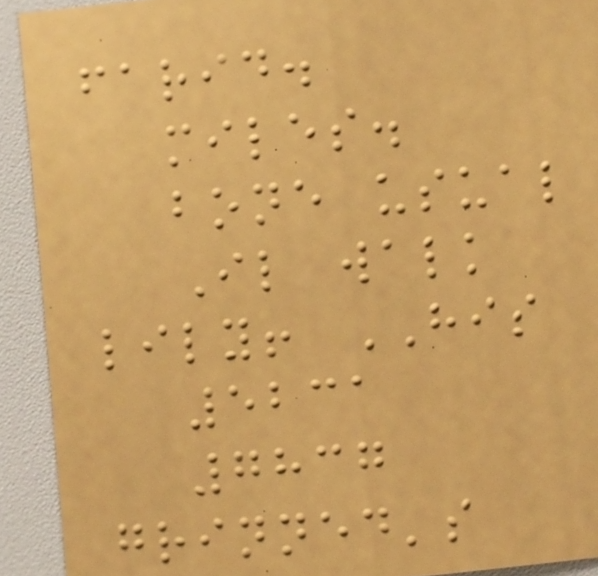farid.
miles.
bone usual
Il walk
lily! HIS
5231
7837
grinned's
